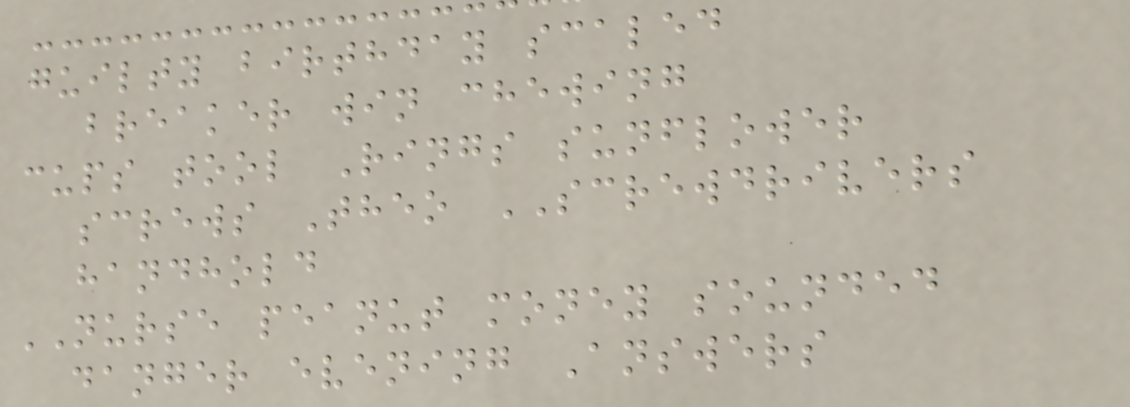guilty birthday scaled
breaker win chewing
cups tool Rings sunflower
screws Theo SCREWDRIVERS
handhold
NURSE peanut money sounded
danger evening Answers
